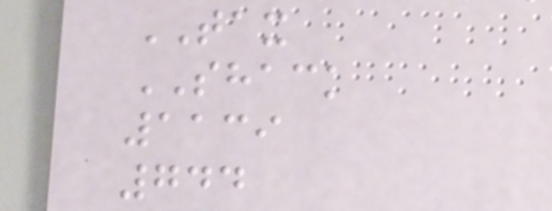TAX
SHACK
1139
744
